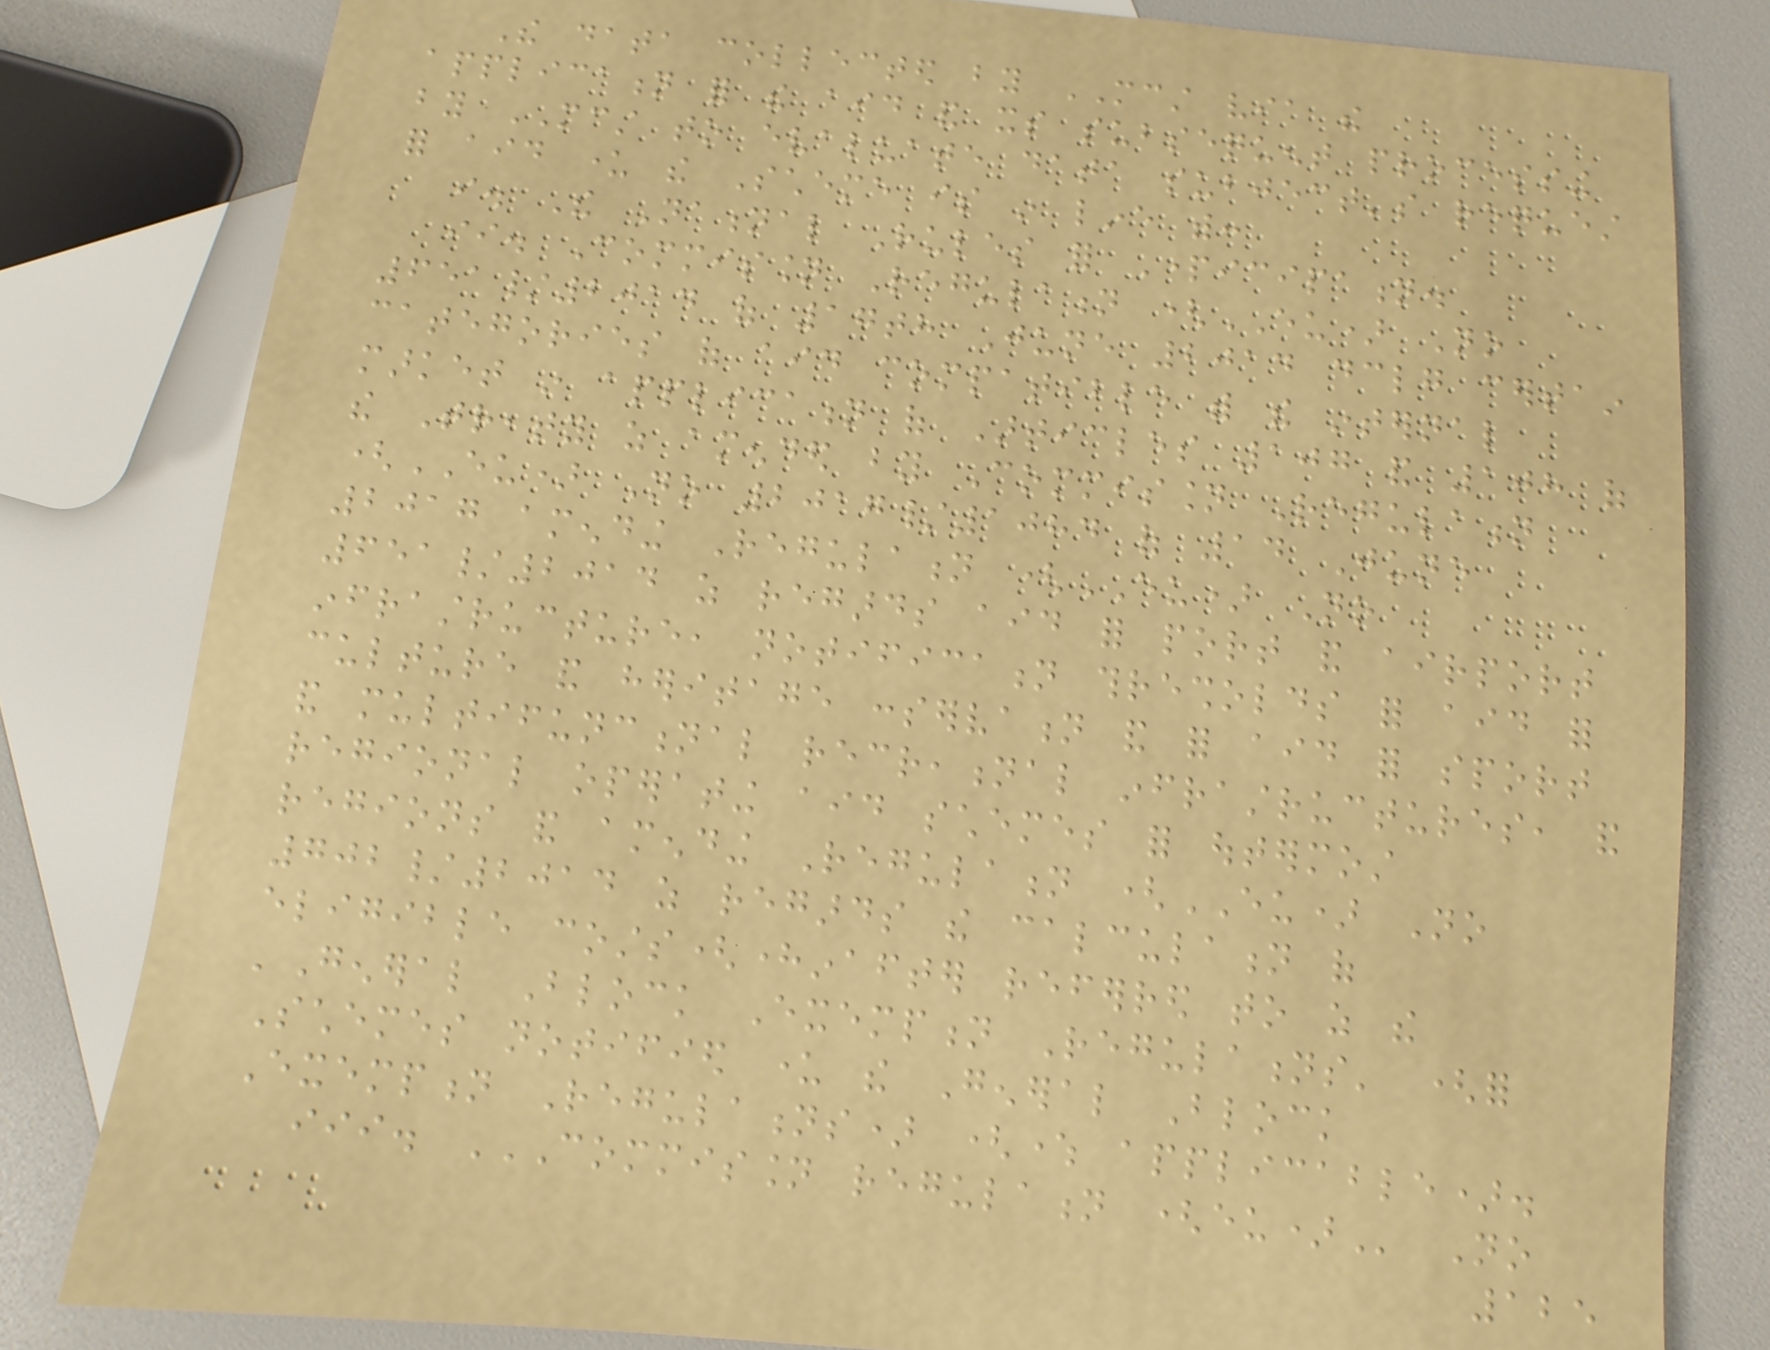The data collected by MCST via the
application for the aid and its subsequent processing
by MCST to evaluate data subject's request
for aid under the Scheme is in line with:
i. The National Rules for Participation.
ii. Commission Regulation (EU) No
651/2014 of 17th June 2014 declaring certain
categories of aid compatible with the internal
market in application of Articles 107 and 108 of
the Treaty as amended by Commission Regulation
(EU) No 2017/1084 of 14 June
2017 amending Regulation (EU) No
651/2014 as regards aid for port and airport
infrastructure, notification thresholds for aid for
culture and heritage conservation and for aid for sport
and multifunctional recreational infrastructures, and
regional operating aid schemes for outermost
regions and amending Regulation (EU) No
702/2014 as regards the calculation of
eligible costs(hereinafter referred to as the
'General Block Exemption Regulations' (for
Schemes notified under the General Block
Exemption Regulations) (where applicable).
iii. COMMISSION REGULATION (EU) No
125
